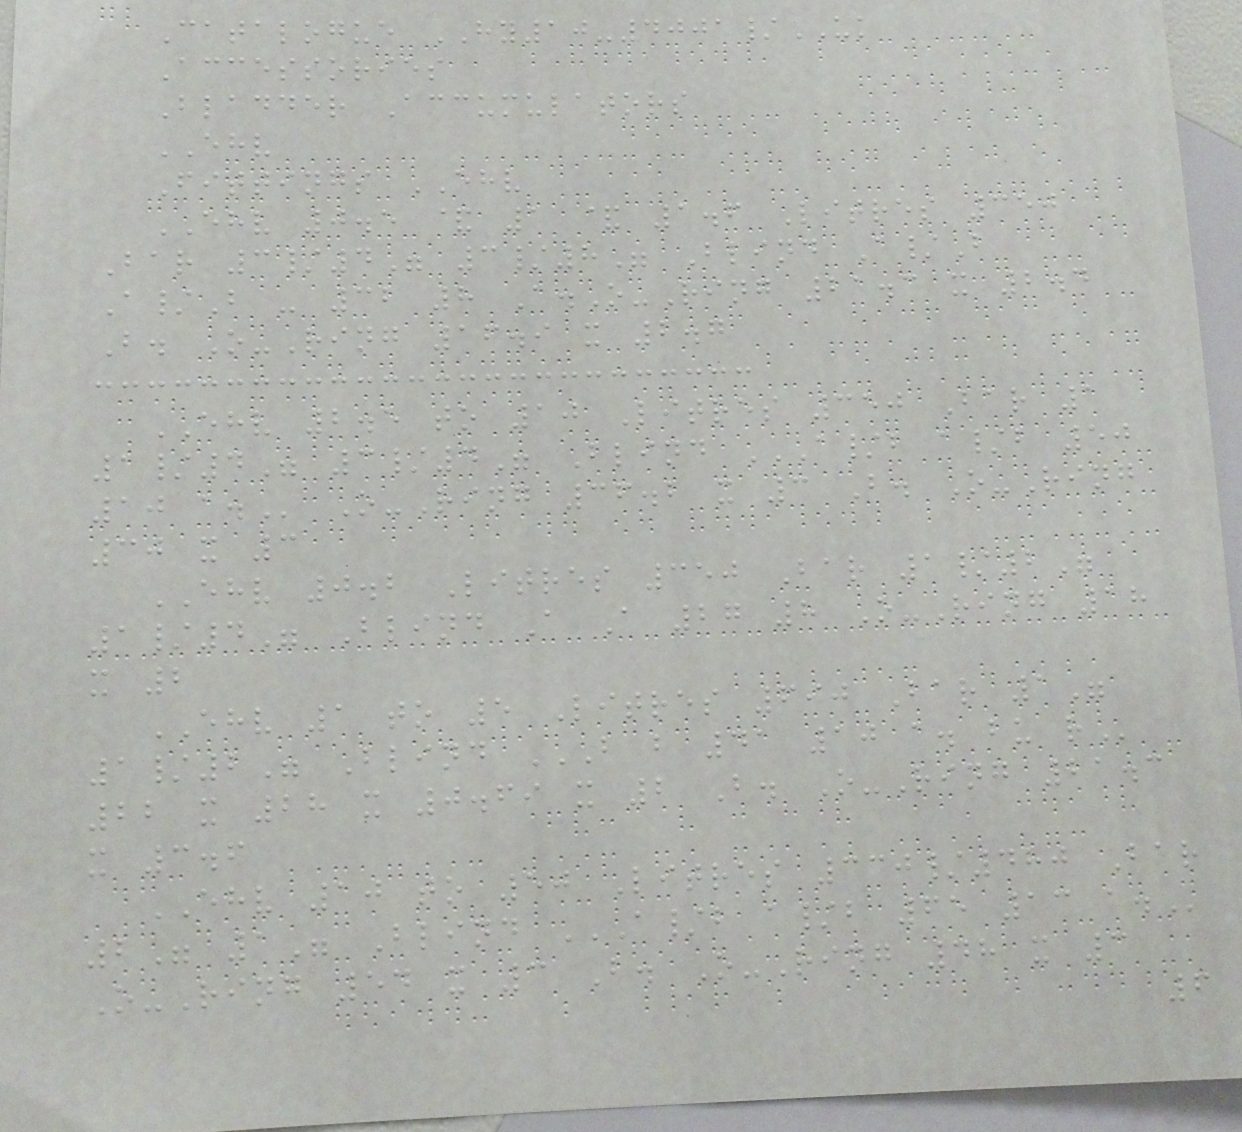Catalogue HY10-4001/UK
Accessories
Bladder Accumulators
EHV
Fittings EHV
EHV 0.5 & 1 & 1.6 Litres 350
Bar 3/4" 3/8" Blind A/B
A/B - 32 8 A.O-Ring 21.3 x 2.4
B. O-Ring 16.9 x 2.7
EHV 2.5 to 10 Litres 350 Bar 1
1/4" 3/4" Blind A/B A/B 50
10 A. O-Ring 36.2 x 3 B. O-Ring
30 x 3
EHV 0.2 Litres 350 Bar 1/2"
1/4" Blind A A 27 8 O-Ring 18
x 2
EHV 1 to 5 Litres 690 Bar 1"
1/2" Blind B B 41 10 A. BU R
22 x 28 x 0.69 x 2 B. O-Ring 21.3
x 3.6
EHV 10 to 50 Litres 330/480 Bar
2" 1" Blind A/B A/B 65 13 A.
O-Ring 54 x 3 B. O-Ring 48 x 3
6
